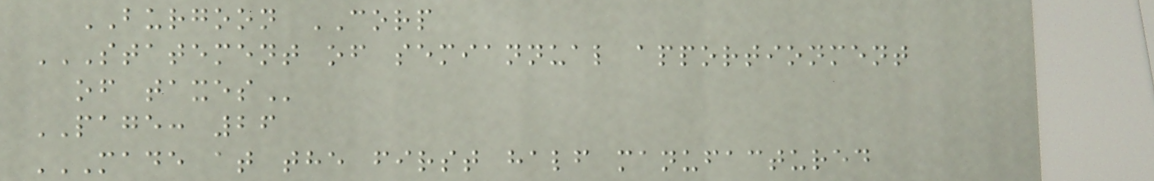BURGOON CORP
STATEMENT OF SEMIANNUAL APPORTIONMENT
OF TAXES
PAGE: 26
MADE AT THE FIRST HALF MANUFACTURED
